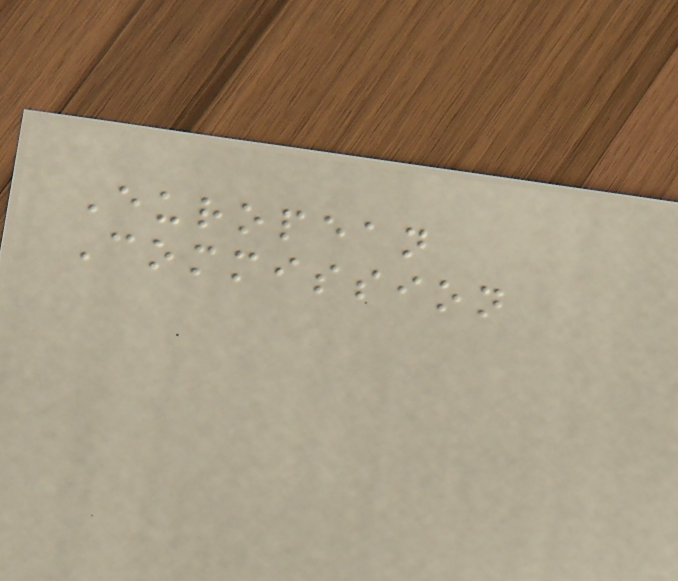European
Commission
